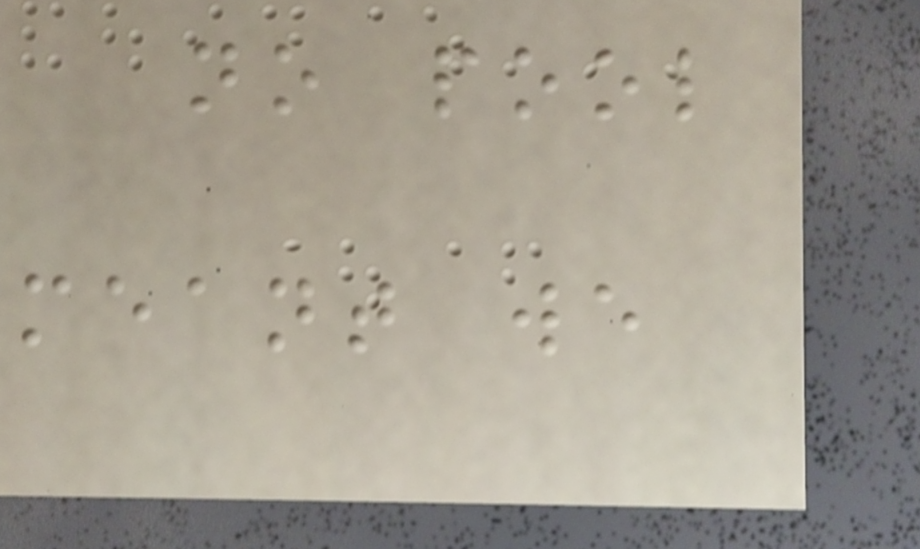no pool
meant we
